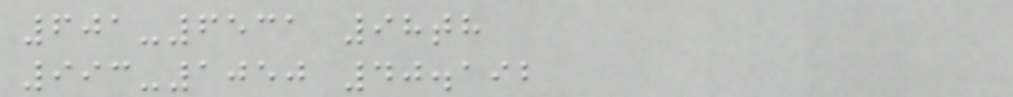601-6531 98th
993-1050 40.192
